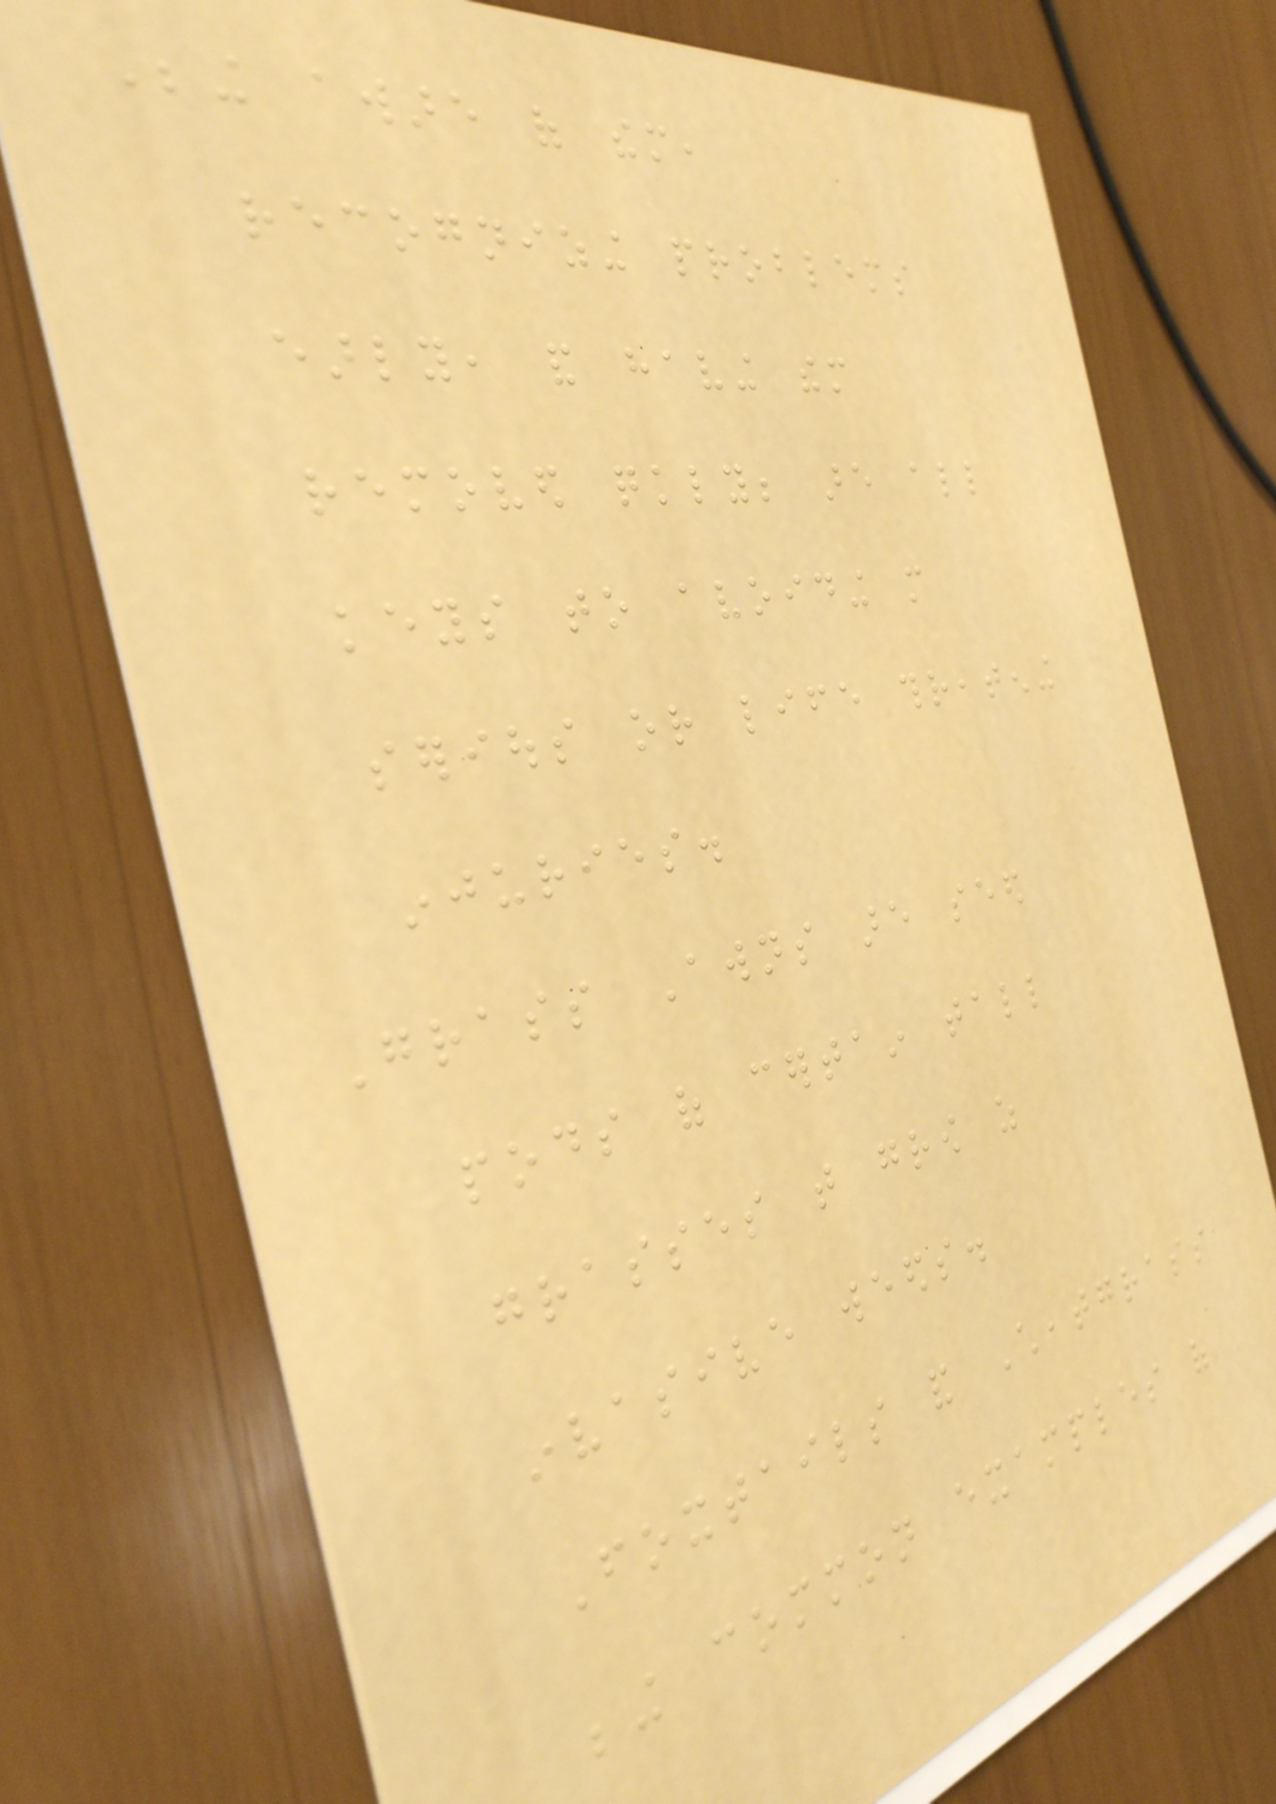Being aware of them,
recognizing problems
early, and having them
removed quickly; are all
keys to avoiding more
serious or life threatening
injuries.
Grass Awns are seed
pods of certain tall
grasses that grow as
invasive weeds.
Foxtails and Cheatgrass
being common examples of
